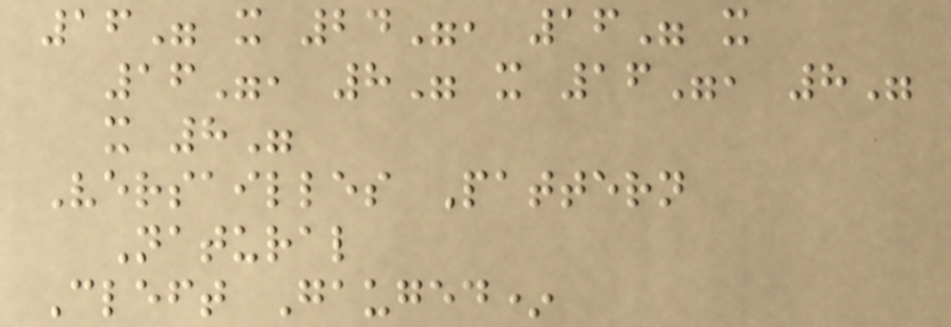16" x 24", 16" x
16", 8" x 16", 8"
x 8"
Versailles Pattern
Natural
Cleft Gauged*
